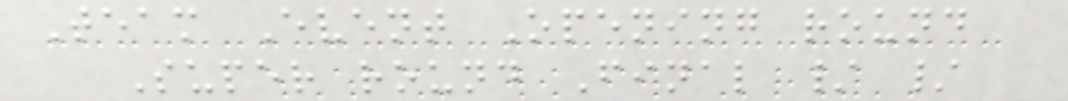Team Event Opening round
Super round Final / /
